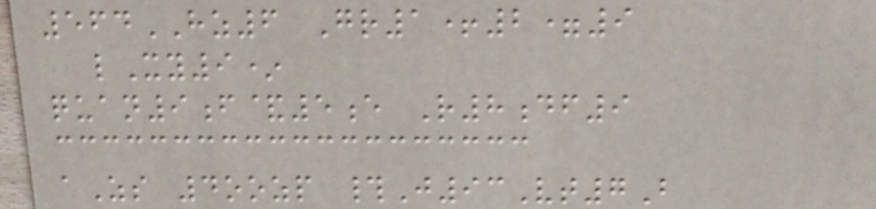564HZ6 Gr1+2=9
lXy9*
quan9f&5e R8df9
aZs 4oozp #J93Vt7B
